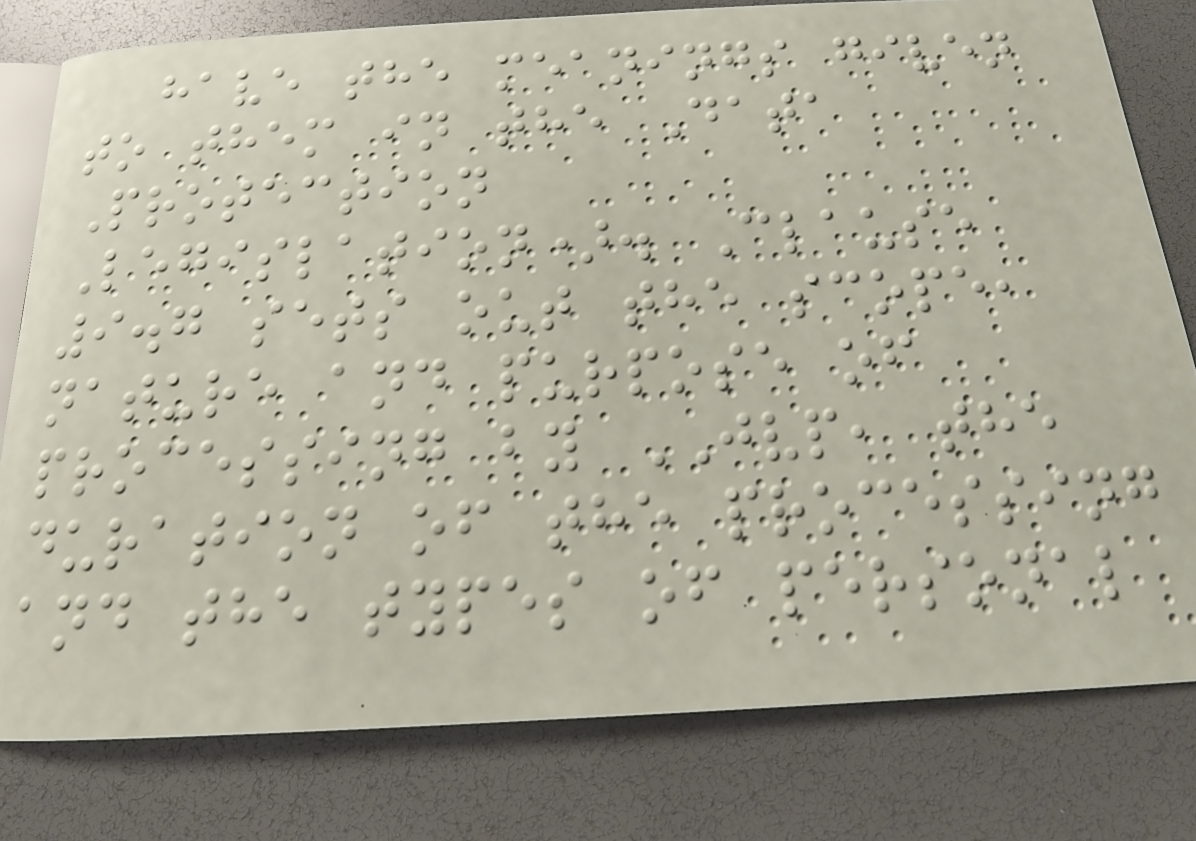have the meanings given
to them in the Data
Protection
Legislation). Clause
9.7 sets out the scope,
nature and purpose of
processing by JVP, the
duration of the processing
and the types of personal
